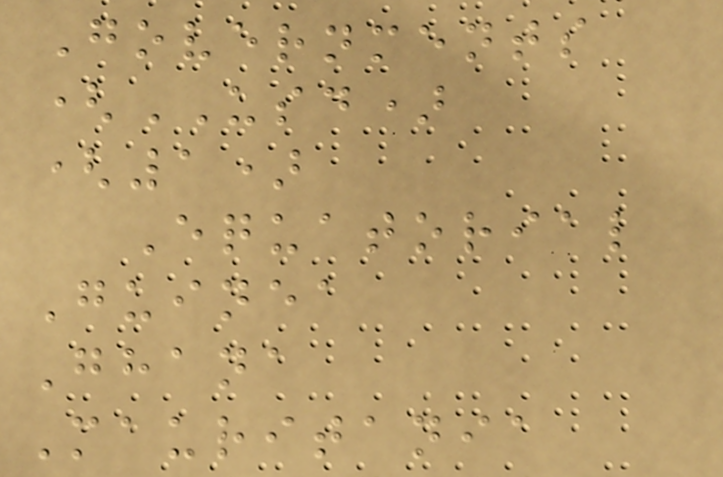Governments
(USD)
(1)
Equatorial
Guinea
Ghana
Mauritania
